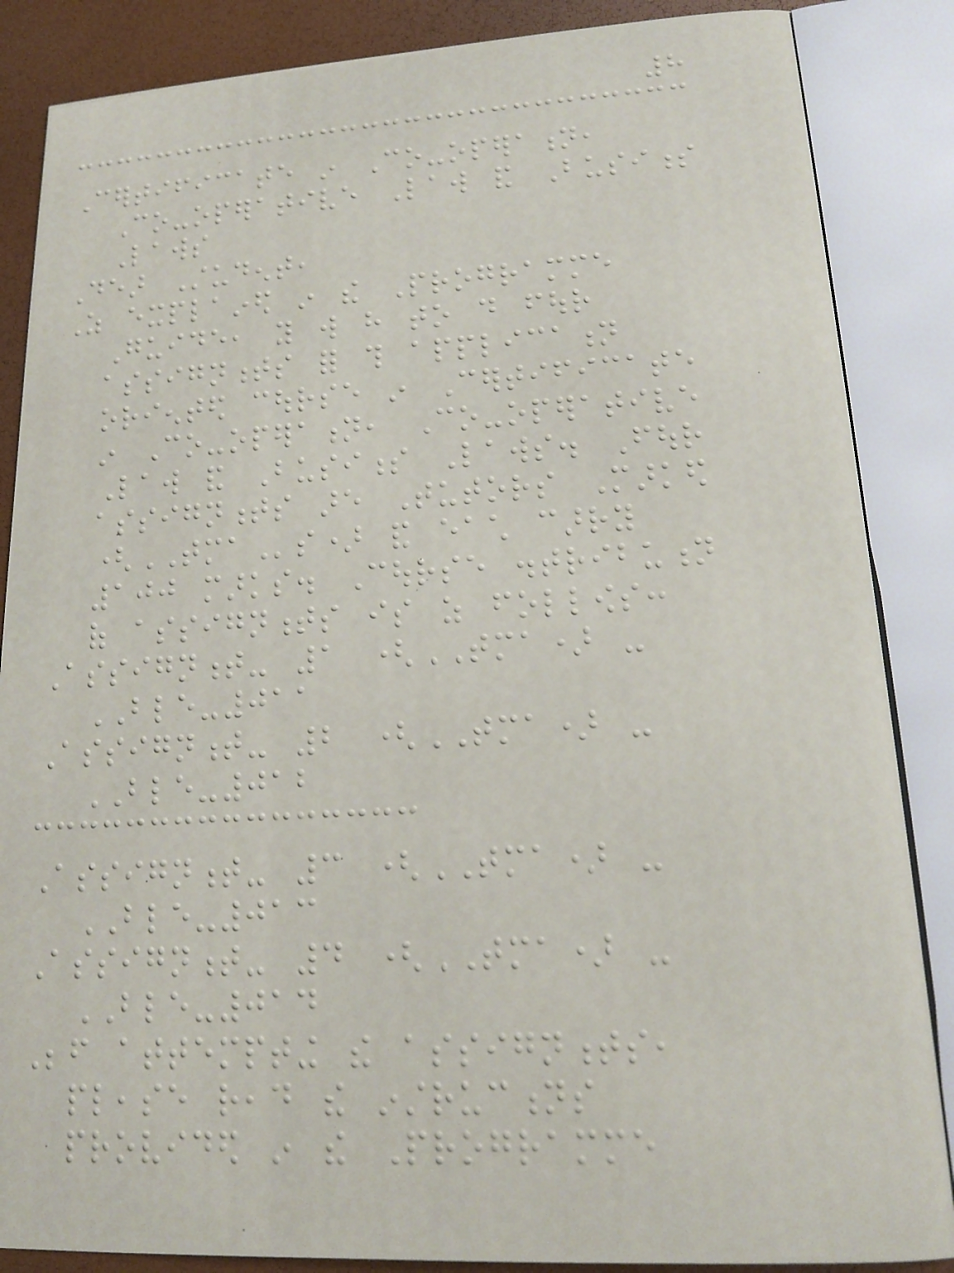8
Certificate in Co-operation,
Co-operative Law and Business
Laws
Dear Student,
As explained in the Programme
Guide, you will have to do four
assignments for this application
oriented course in Certificate
in Co-operation, Co-operative
Law and Business Laws. Four
assignments are Tutors Marked
(TMAs) and each carry
100 marks. Course distribution
of assignments is as follows:
Assignment- 1 (TMA) -
BLE-011
Assignment- 2 (TMA) -
BLE-012
Assignment- 3 (TMA) -
BLE-013
Assignment- 4 (TMA) -
BLE-014
Before attempting the assignments,
please read the instructions
provided in the Programme
